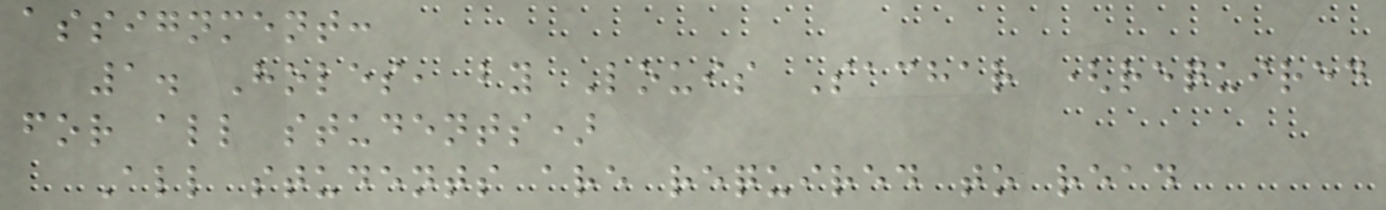assignment:
1. Holes, by Louis Sachar (required
for all students)
All students are required to read
